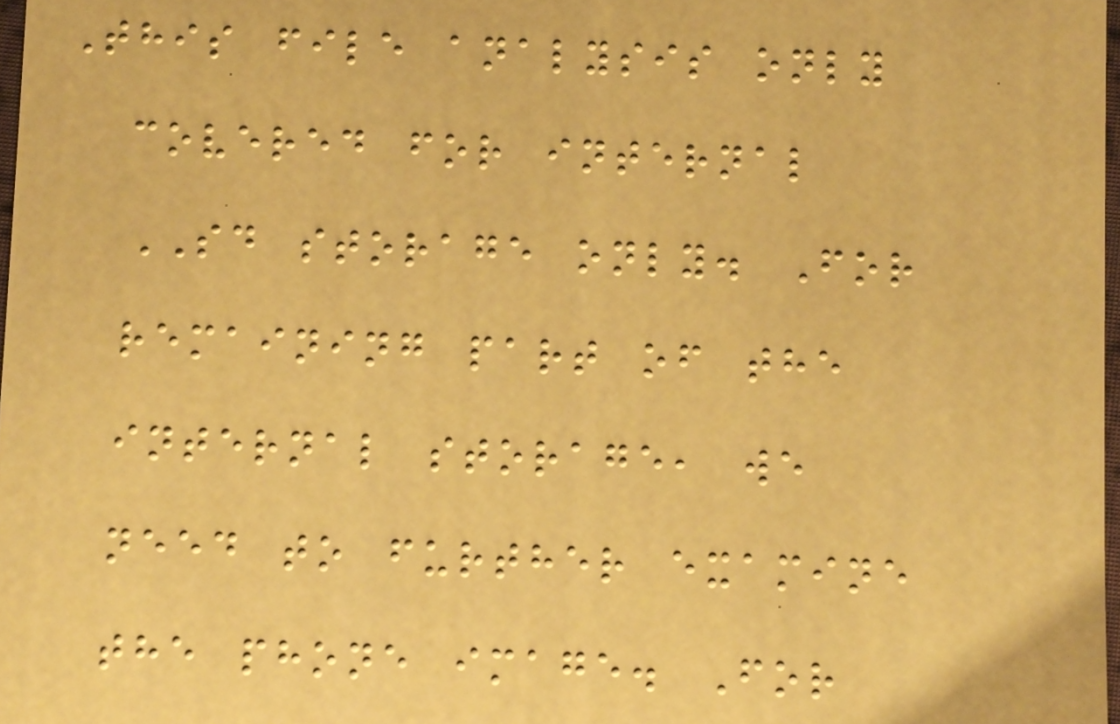This file analysis only
covered for internal
SD storage only. For
remaining part of the
internal storage, we
need to further examine
the phone image. For
